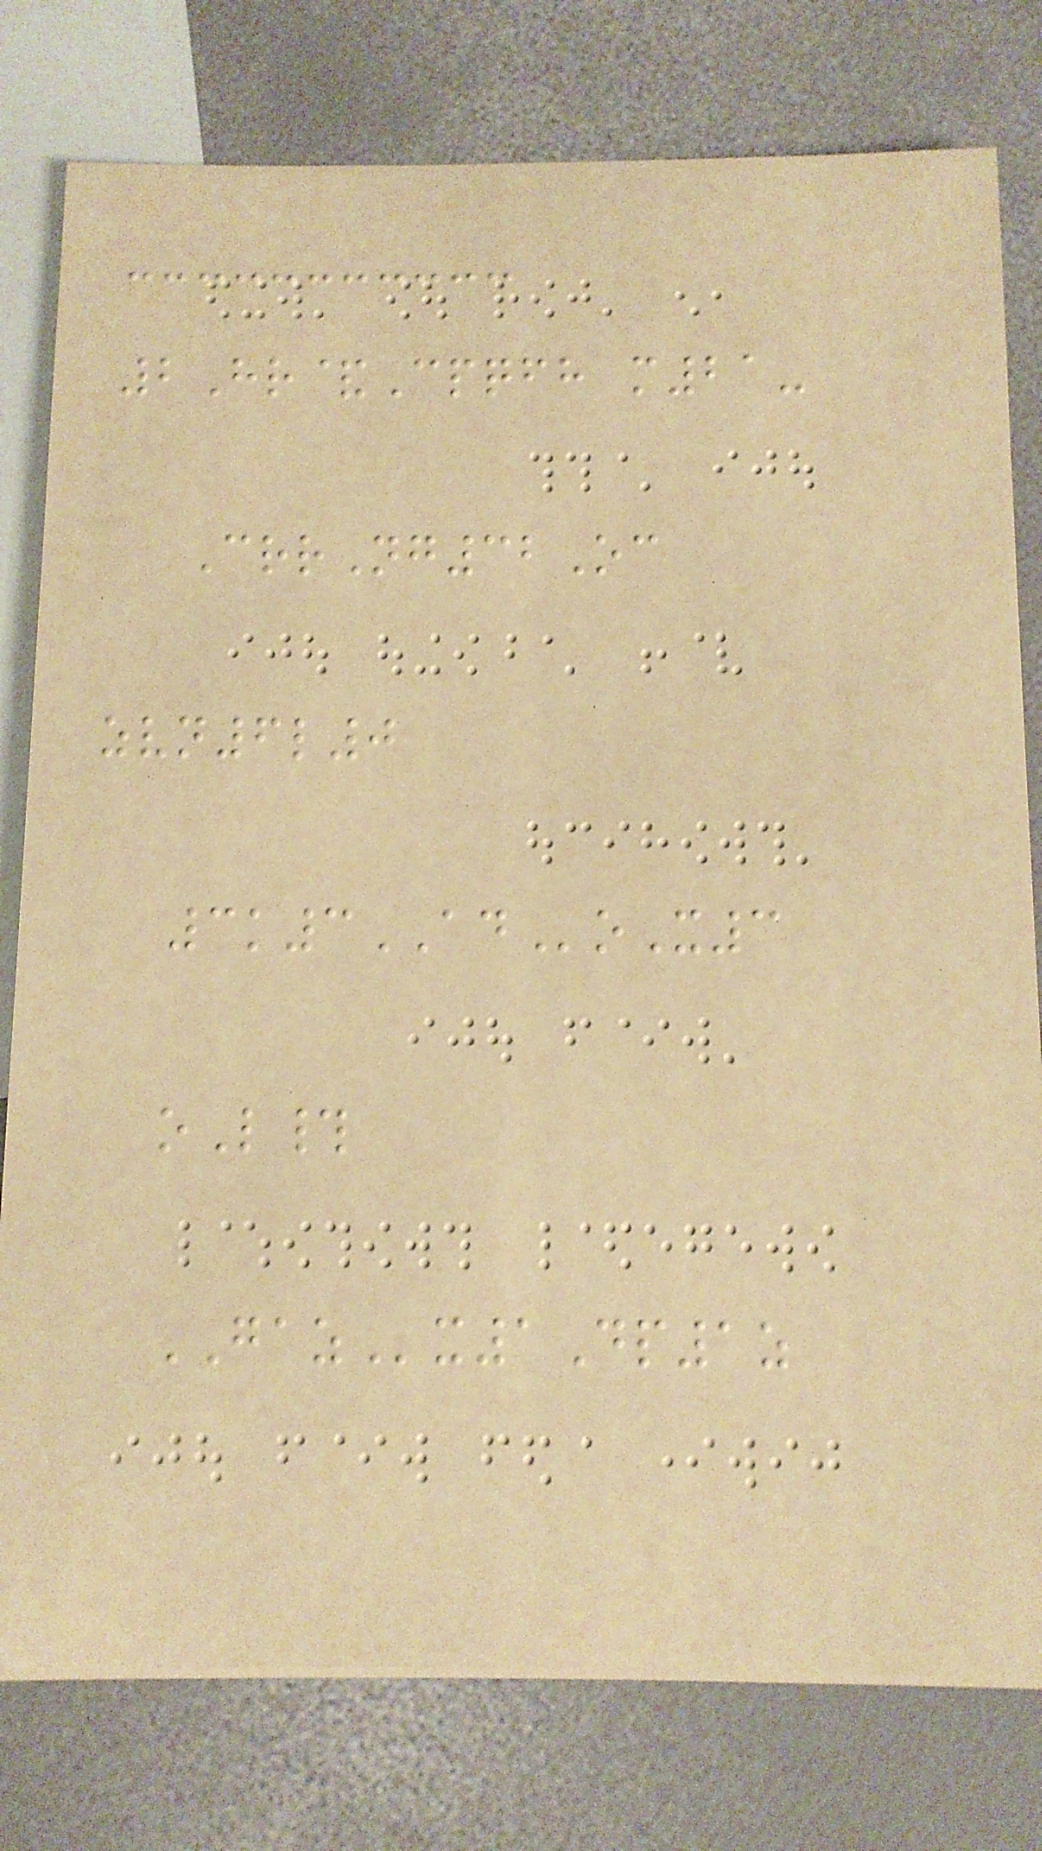2Hr&Cpqfh m21-
CrrNg32Oc
zvn6l0
3k3ADoX3
oL#
GAZx1Dp1z
